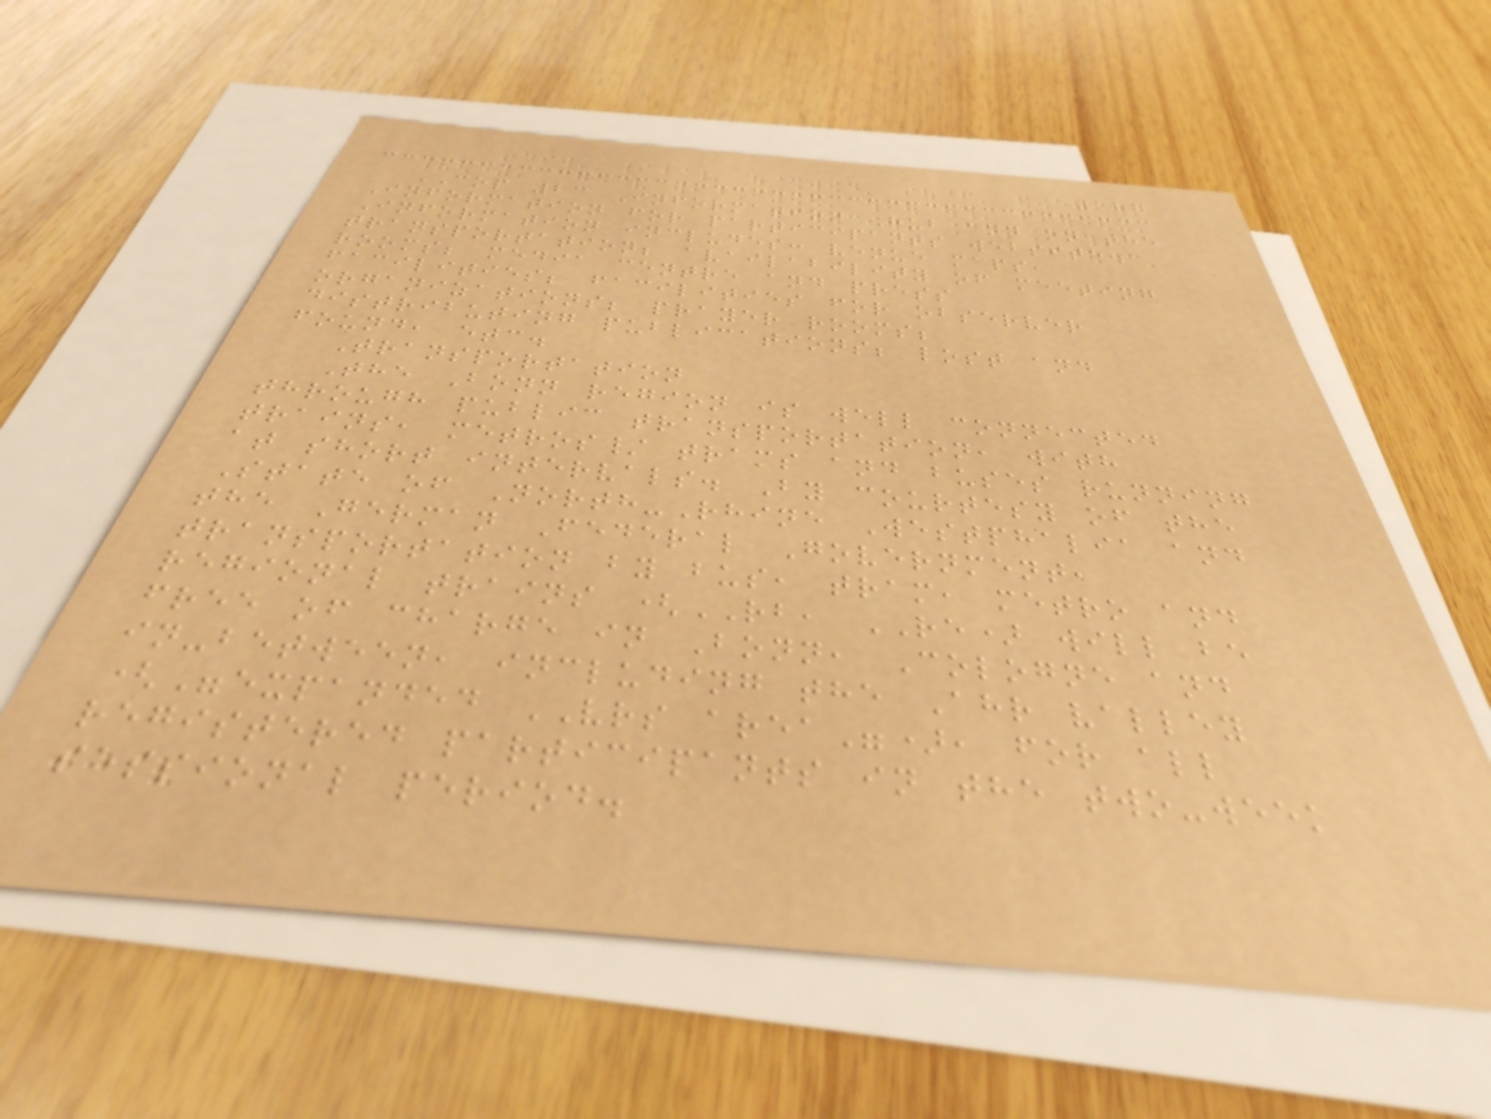187
COP 23 Information Hub and on the
Information for participants website.
Information includes: venue maps,
transportation; availability of meeting
rooms; media centre and press
facilities; facilities for observer
organizations; prayer rooms;
distributing publications; lost and
found, etc.
Transportation
The Bonn region is well connected
through public transportation, with
trains, metros/ trams and buses running
at short intervals. By courtesy of the
State of North-Rhine Westphalia and
the German Federal Government,
transportation by bus, tram, metro and
regional trains (RB, RE) will be
free of charge in Bonn, Cologne and
in-between, including the Ahr valley
("expanded VRS area"), for all
registered participants in the two-week
sessional period.
